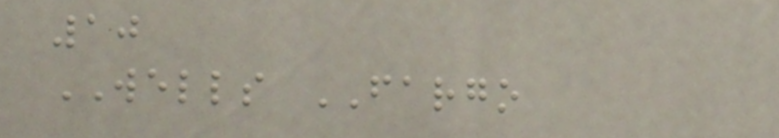10
WELLS FARGO
